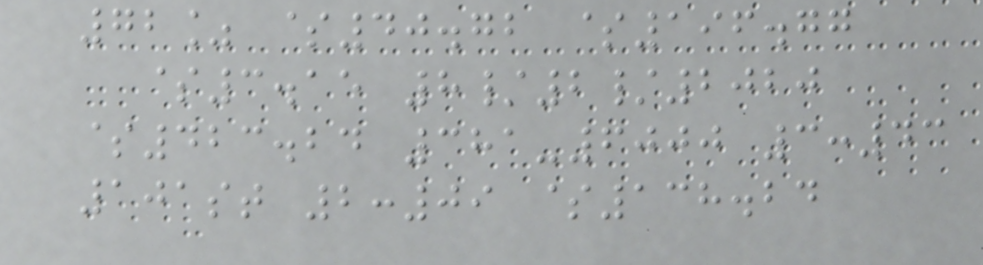72% $40.72 $196.77
$3.15 8/2/2020
$423.24 381-6000 3:43
101st 2:09 $138.24
